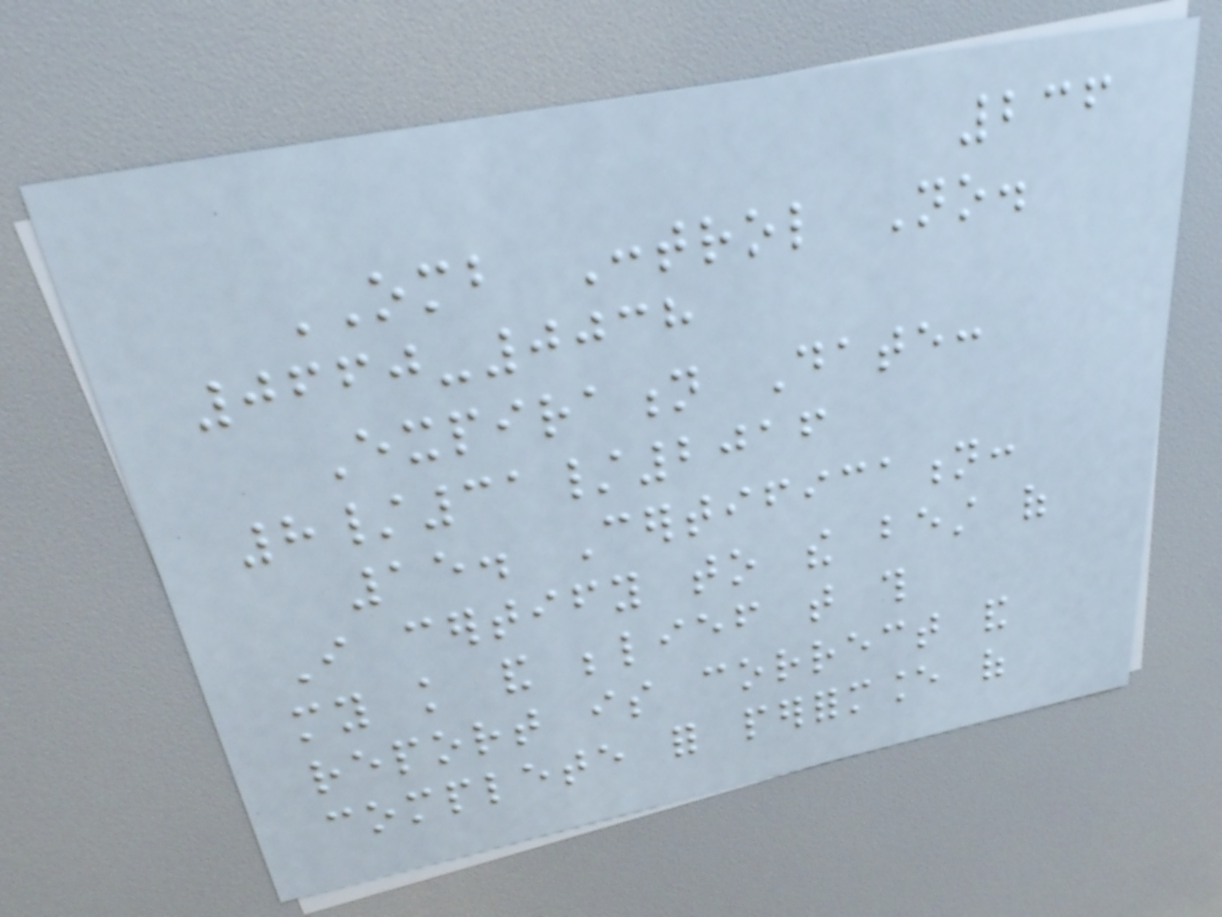236
OMB Control No.
0660-0038
Expiration Date:
8/31/2016
15. Certification:
I certify to the best of
my knowledge and belief that this
report is correct and
complete for performance of
